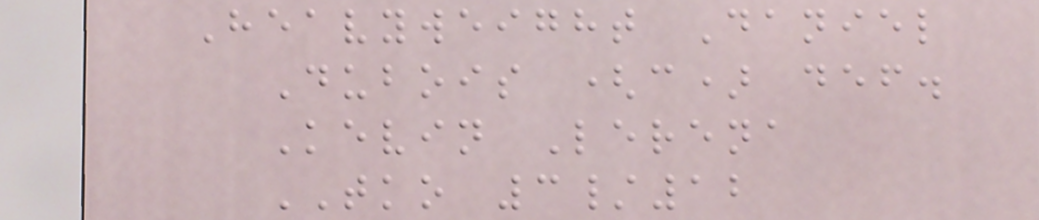Heavyweight Daniel
Dubois (c) def.
Kevin Lerena
TKO 3/12
